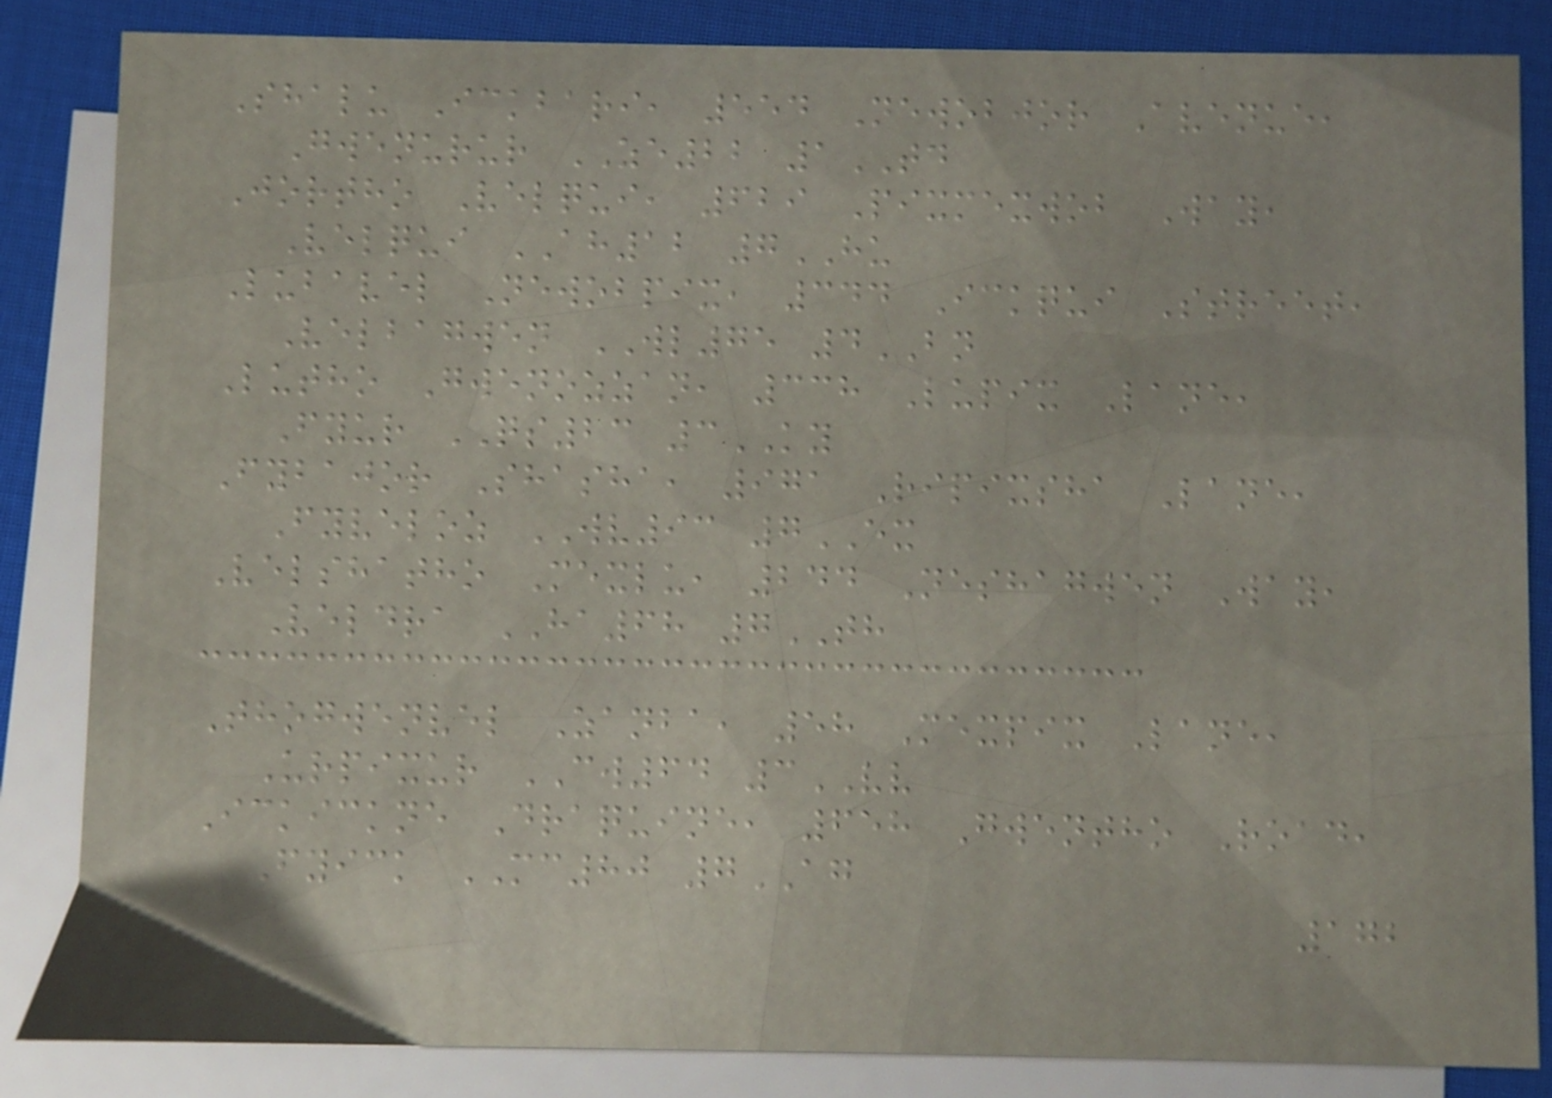Shalu Ickbari, 554 Newobjor Avenue,
Gwenurur ZE22 1TD
Jortho Velqui, 629 Pixmexwob Way,
Velqui AH12 7HU
Lubavel Newobpix, 344 Ickqui Street,
Velbagwen WL75 4BN
Lutho Gwenozzan, 338 Lupix Lane,
Fyur QS23 3KY
Fybajor Shasha, 971 Ripixsha Lane,
Fyveloz WV93 7EX
Velshatho Mexlu, 244 Neshagwen Way,
Veldra HA68 7TH
Thogwenvel Zanba, 58 Mexpix Lane,
Urpixur CW64 3VV
Ickickne Draquine, 658 Gwentho Road,
Fyick MC80 7AG
172
